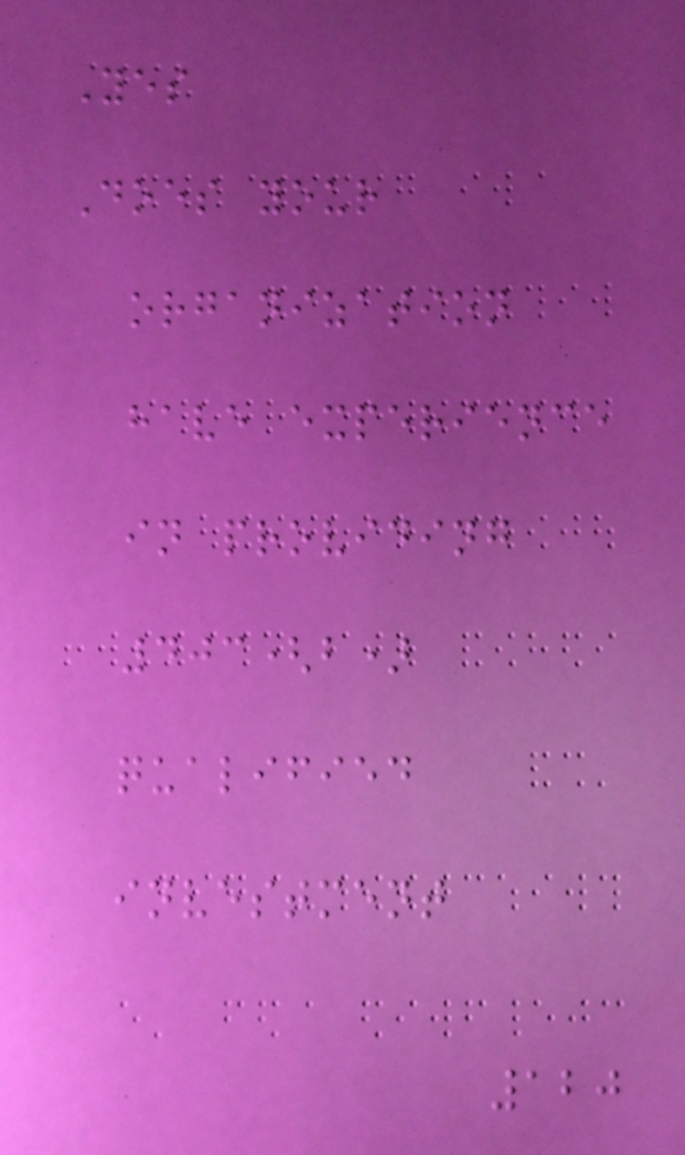Yes
Does your
organization
have experience
in providing
403(b)
qualified
investment
120
